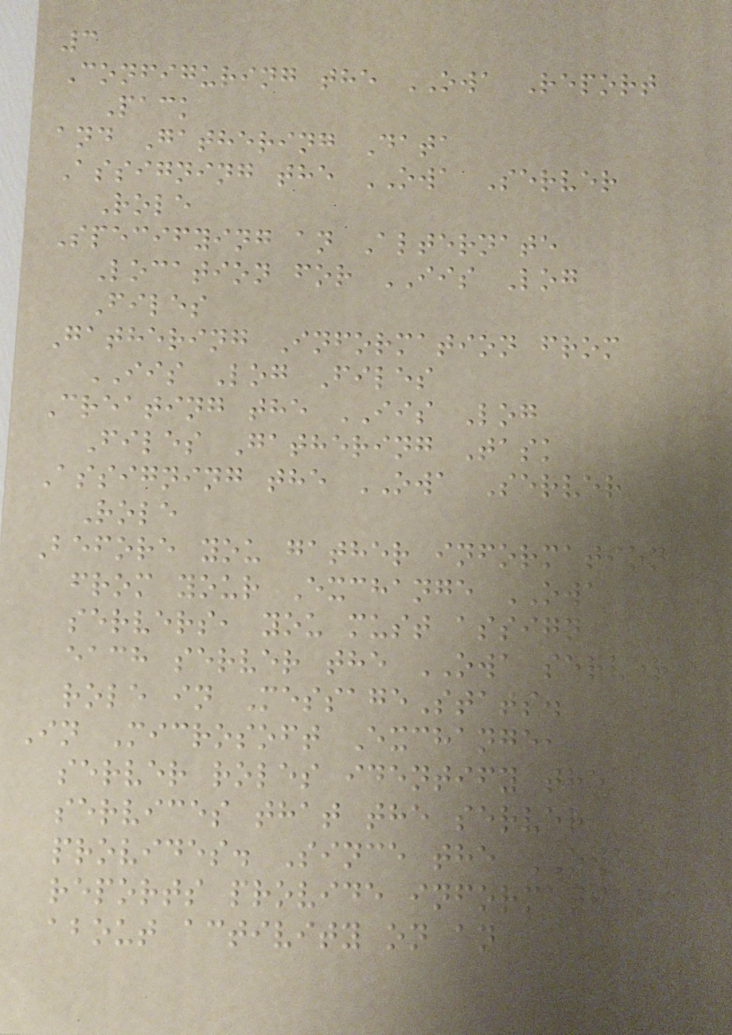3
Configuring the OWA Report
Pack
and Gathering Data
Assigning the OWA Server
Role
Specifying an Alternate
Location for IIS Log
Files
Gathering Information from
IIS Log Files
Creating the IIS Log
Files Gathering Task
Assigning the OWA Server
Role
Before you gather information
from your Exchange OWA
servers, you must assign
each server the OWA server
role in MessageStats.
In Microsoft Exchange,
server roles identify the
services that the server
provides. Since the OWA
reports provide information
about activity on an
